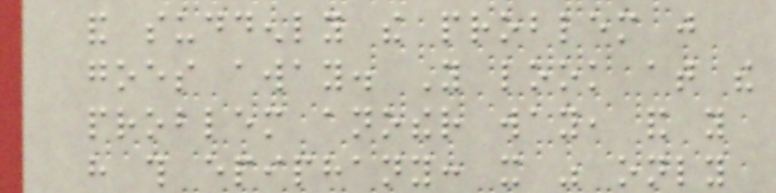and suddenly the problem just
goes away. You look at the
problem another way, and you
have this epiphany: it was only
